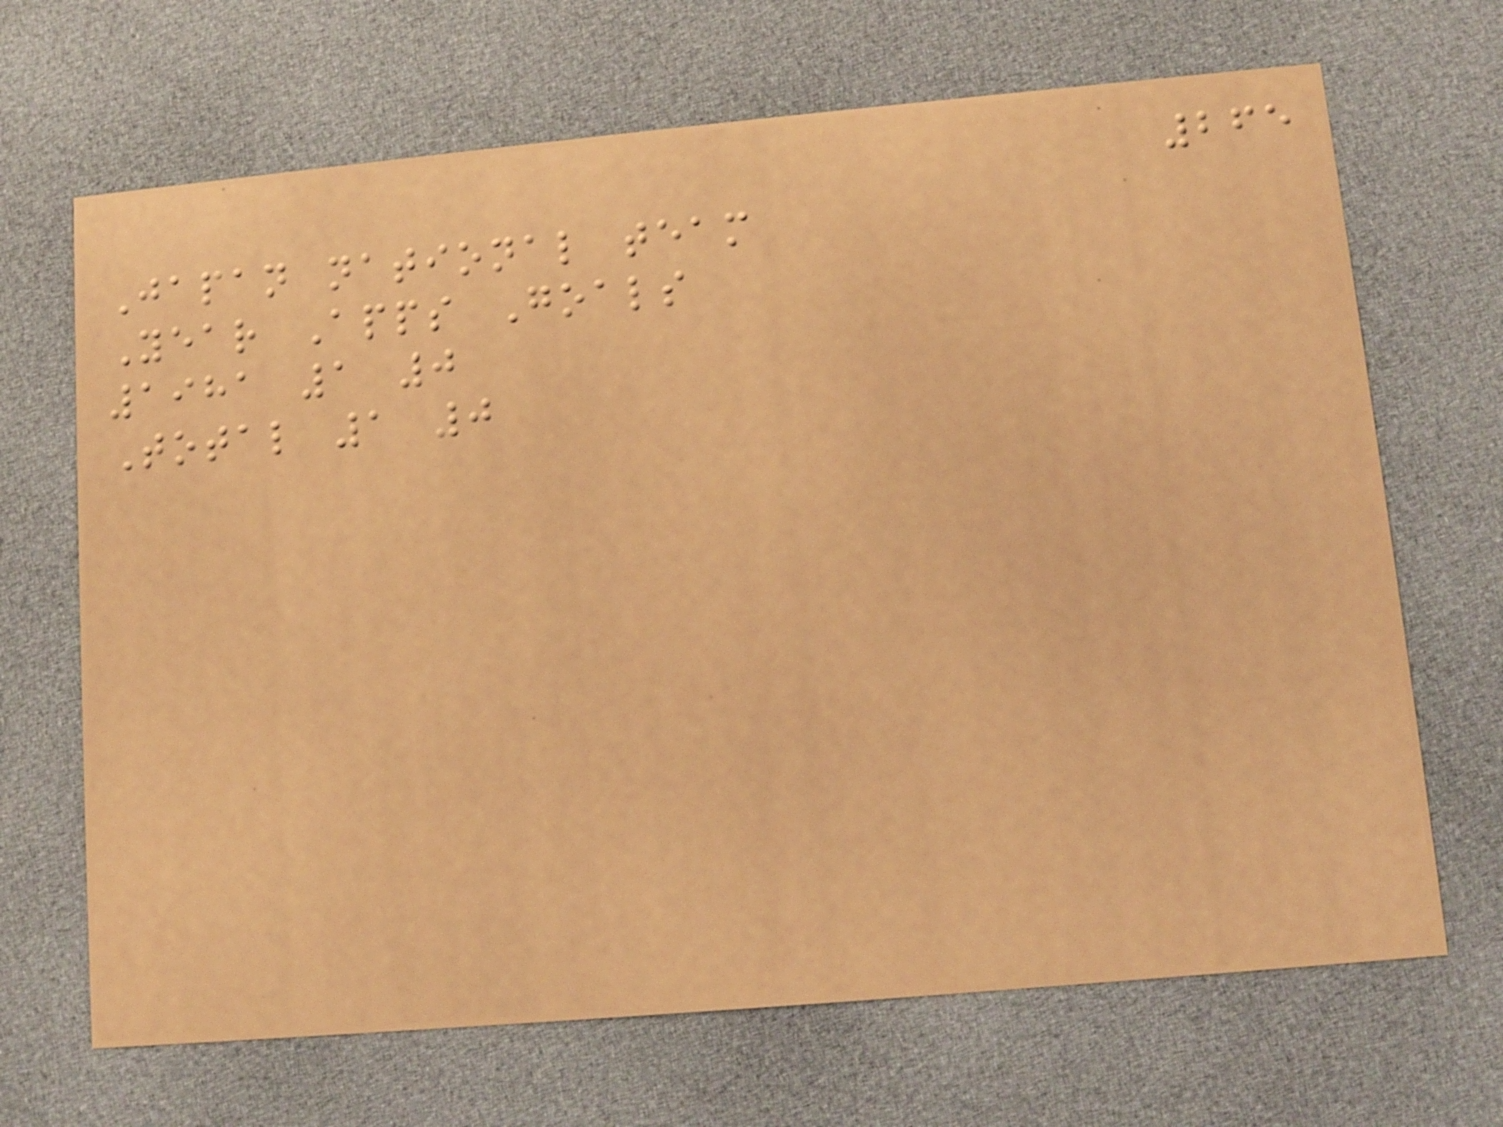265
Japan national team
Year Apps Goals
1981 1 0
Total 1 0
